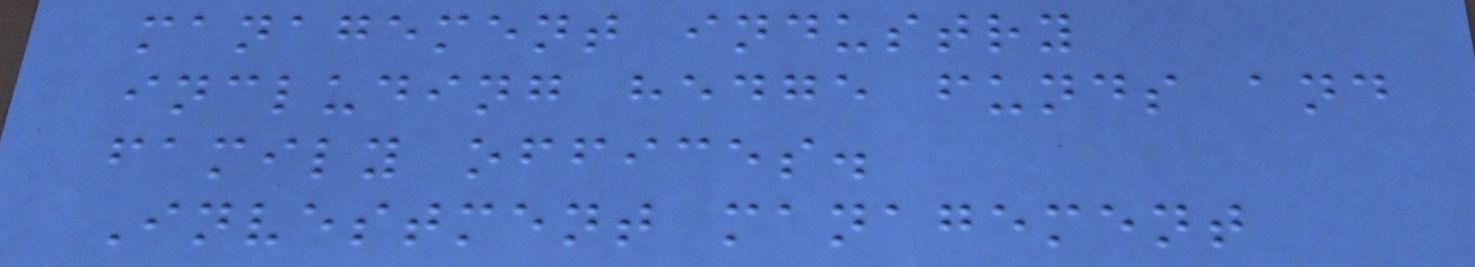management industry
including hedge funds and
family offices.
Investment management
